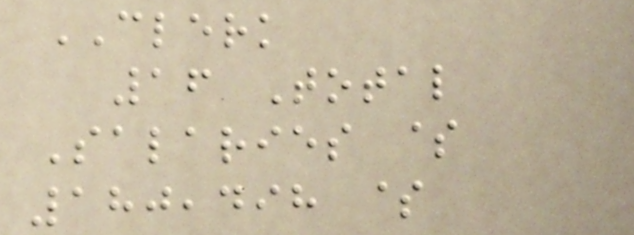CLERK
16 Total
Salaries $
180,498 $
